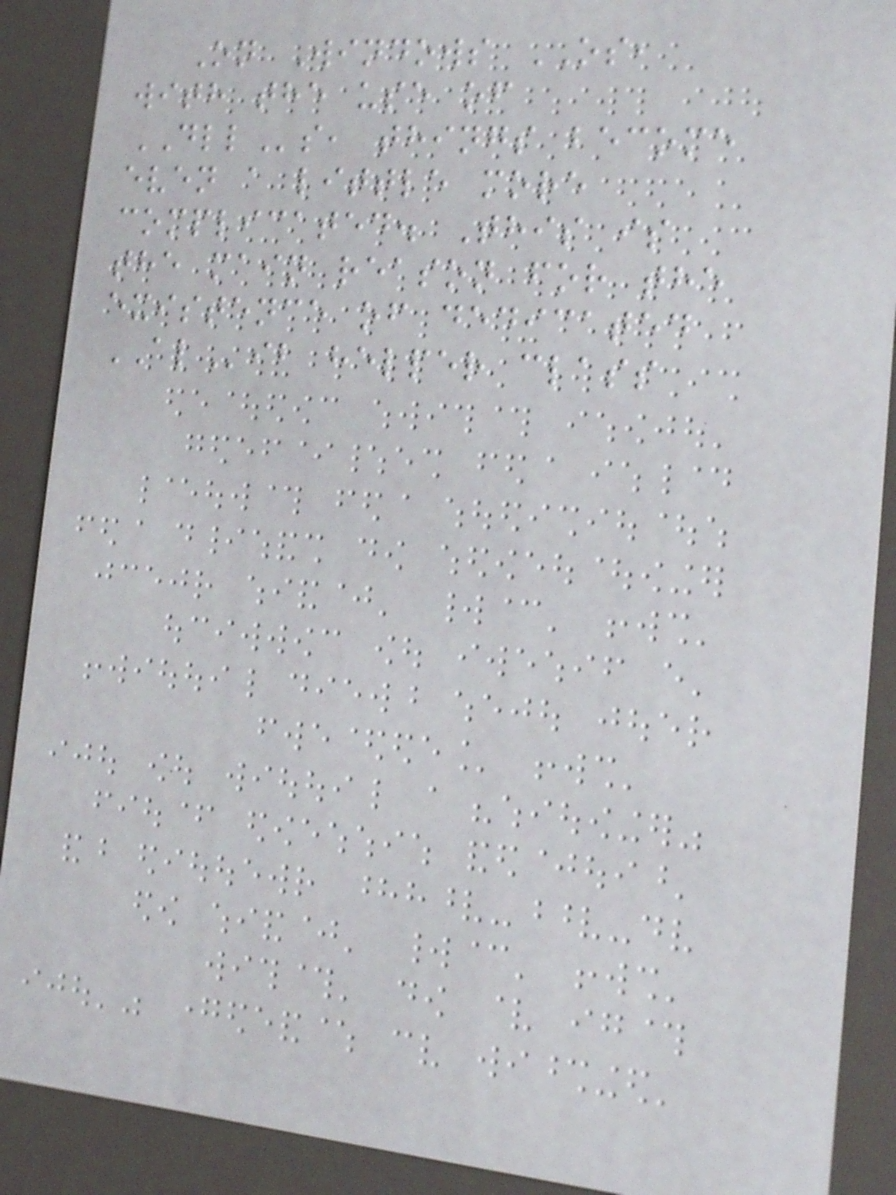On Windows OS,
with the use of
DLLs, things become
even a little more
complicated. This is
the main reason for the
existence of dedicated
ALib helper class
